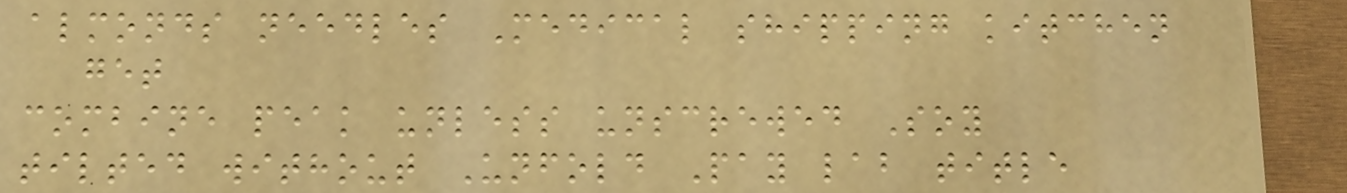almonds needles Medical shipping kitchen
get
combine peak unless unscrewed Soy
tilted without Unfold Pay lab title
